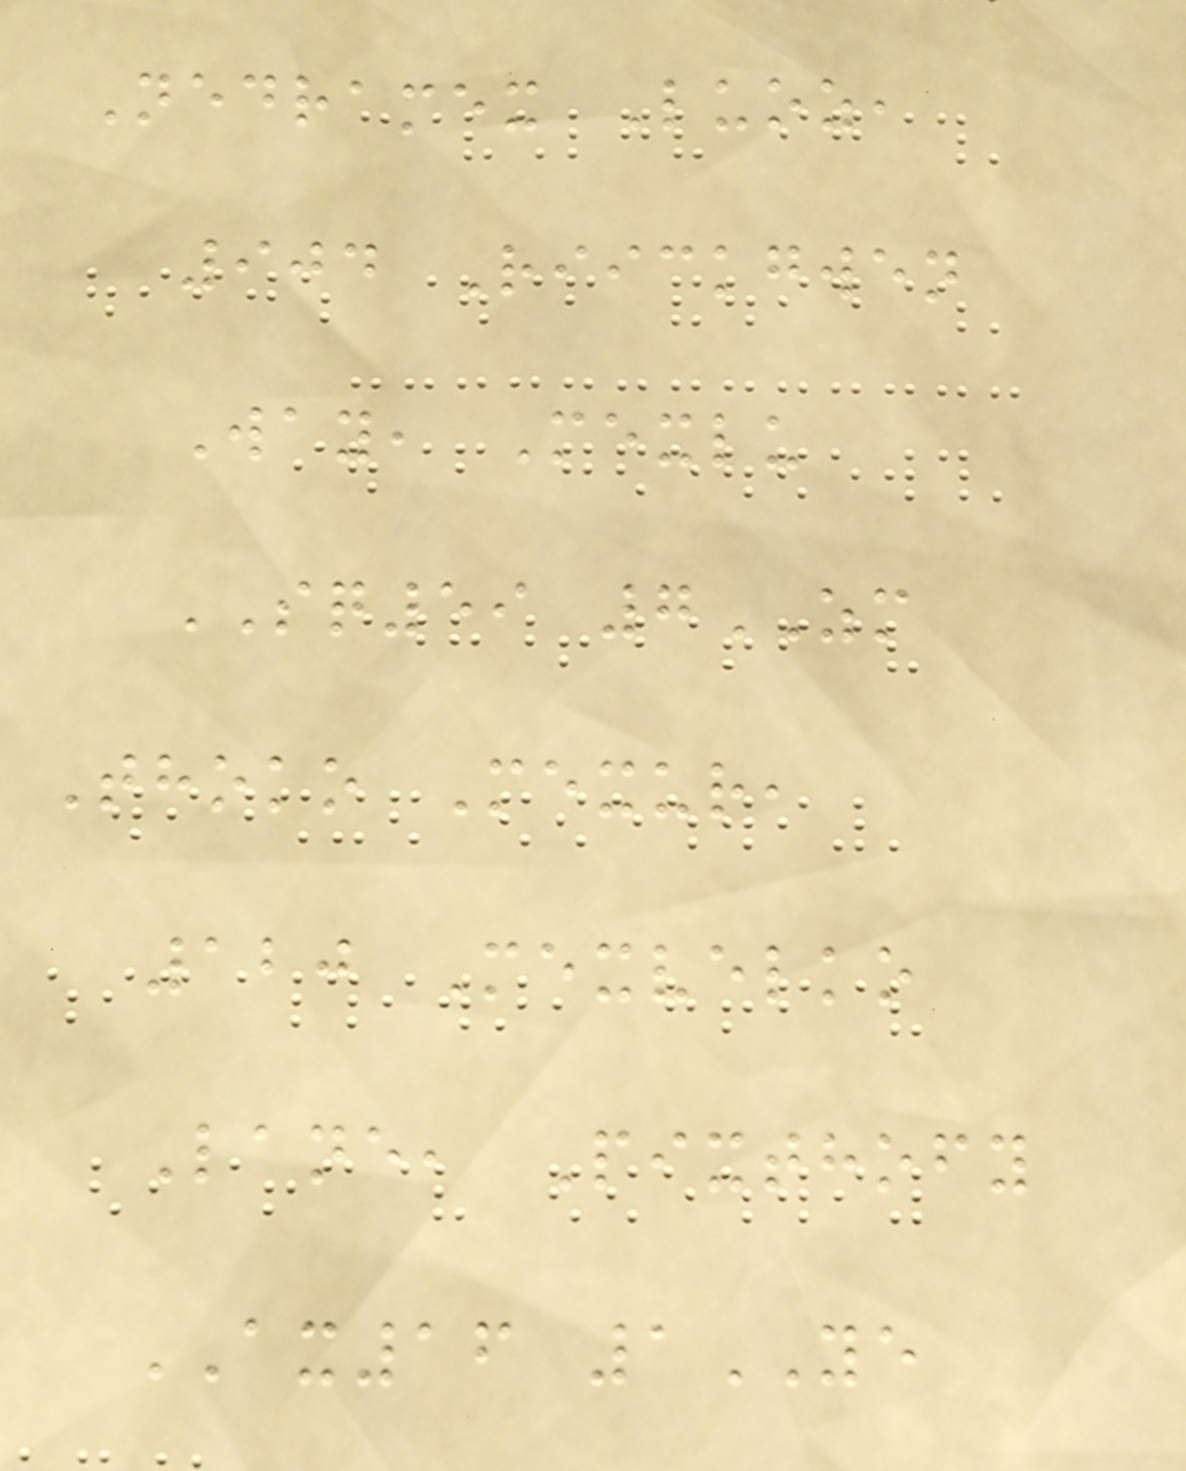Nedramex Luoz,
904 Riickgwen
Way, Mexlu
SQ59 7ZM
Thoko Mexur,
120 Mexvelko
Lane, Pixthofy
AX16 1YE
